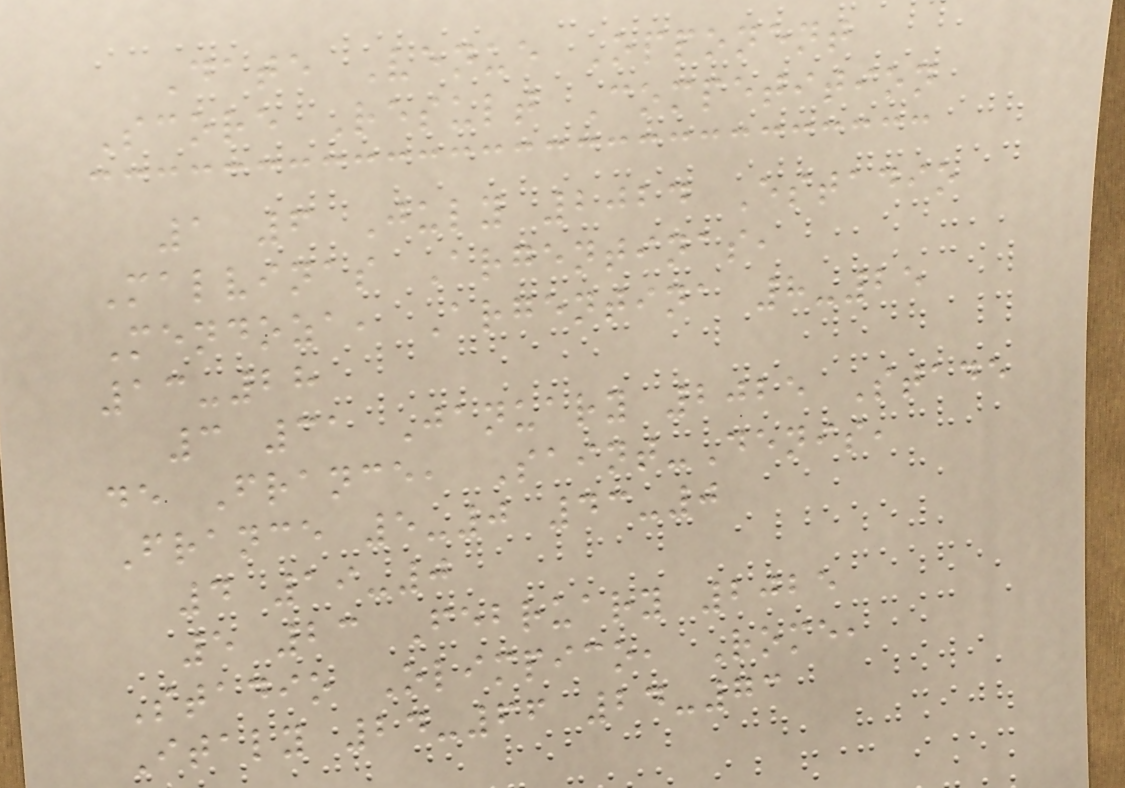Date Venue Opponent
Score Result Competition
1 6 July 2024 Estadio
Malvinas Argentinas,
Mendoza, Argentina 8-25
13-28
3 31 January 2025 Stade
de France, Saint-Denis,
France 5-0 43-0
4 19-0
5 23 February 2025
Stadio Olimpico, Rome,
Italy 24-66 24-73
